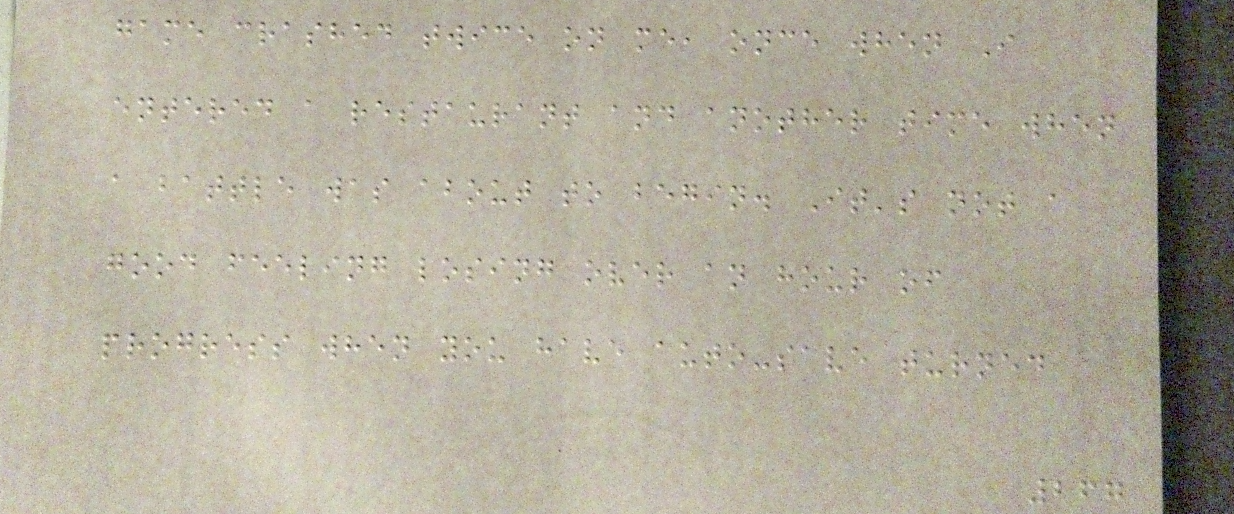game crashed twice on me, once when I
entered a restaurant and another time when
a battle was about to begin. It's not a
good feeling losing over an hour of
progress when you have auto-save turned
267
